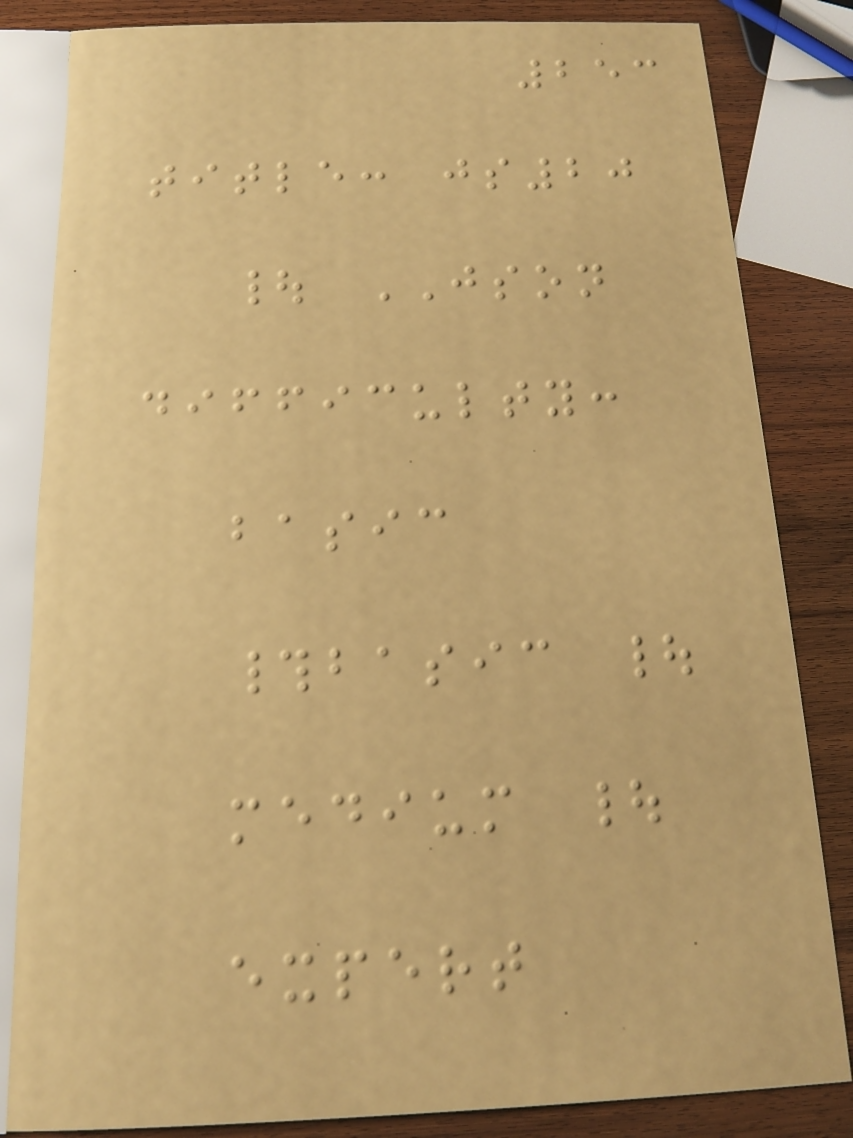253
title: js20
| JSON
difficulty:
basic
#basic |
medium |
expert
